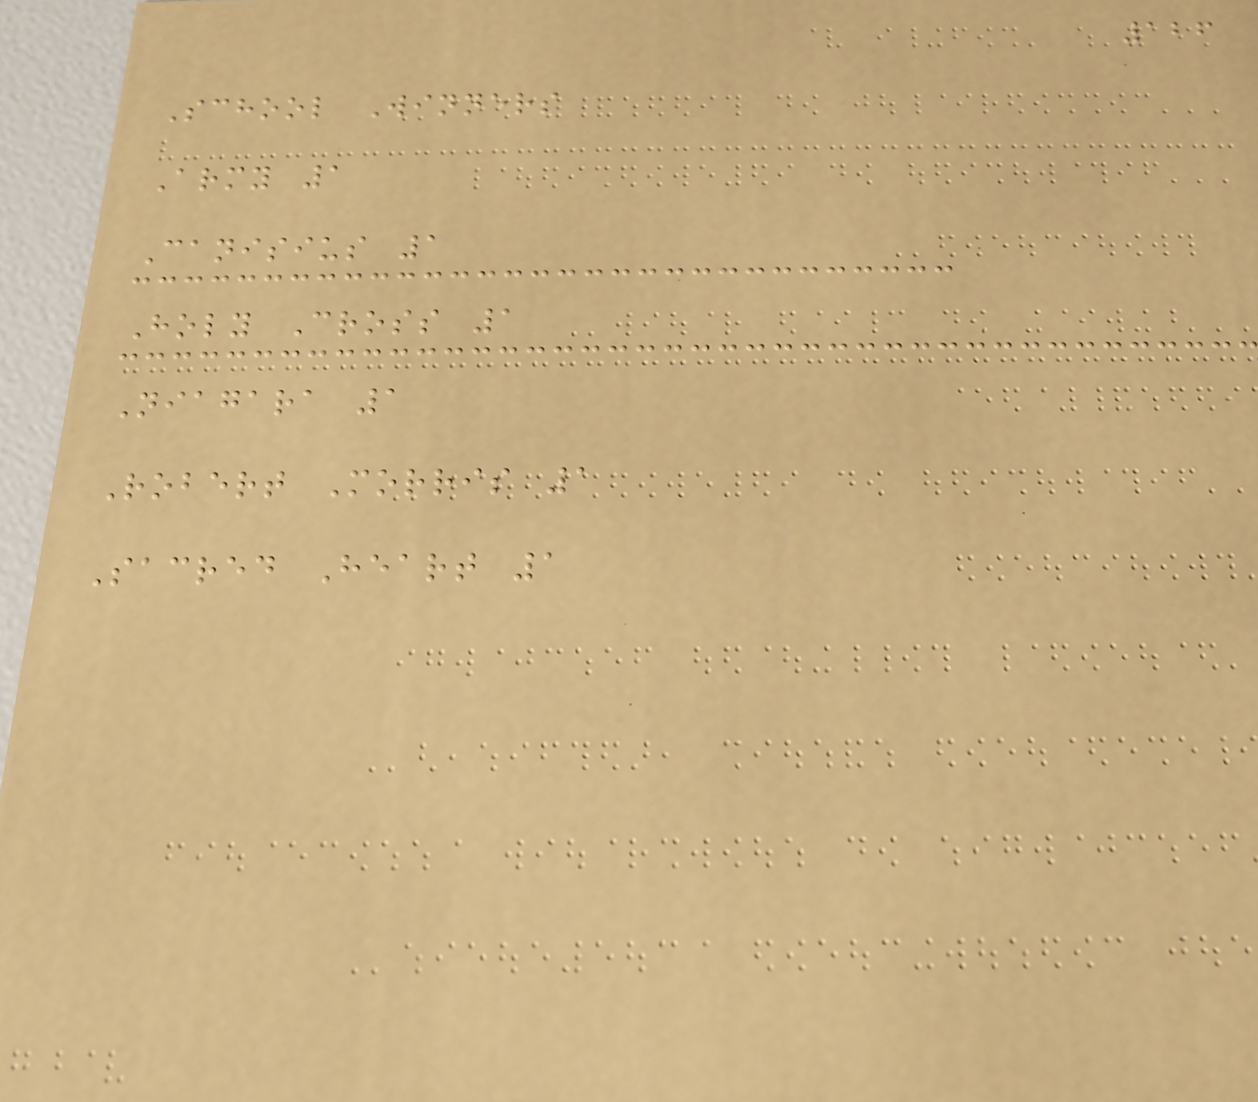126
School Winners
Army 1
Canisius 1
Holy Cross 1
Niagara 1
Robert Morris 1
Sacred Heart 1
